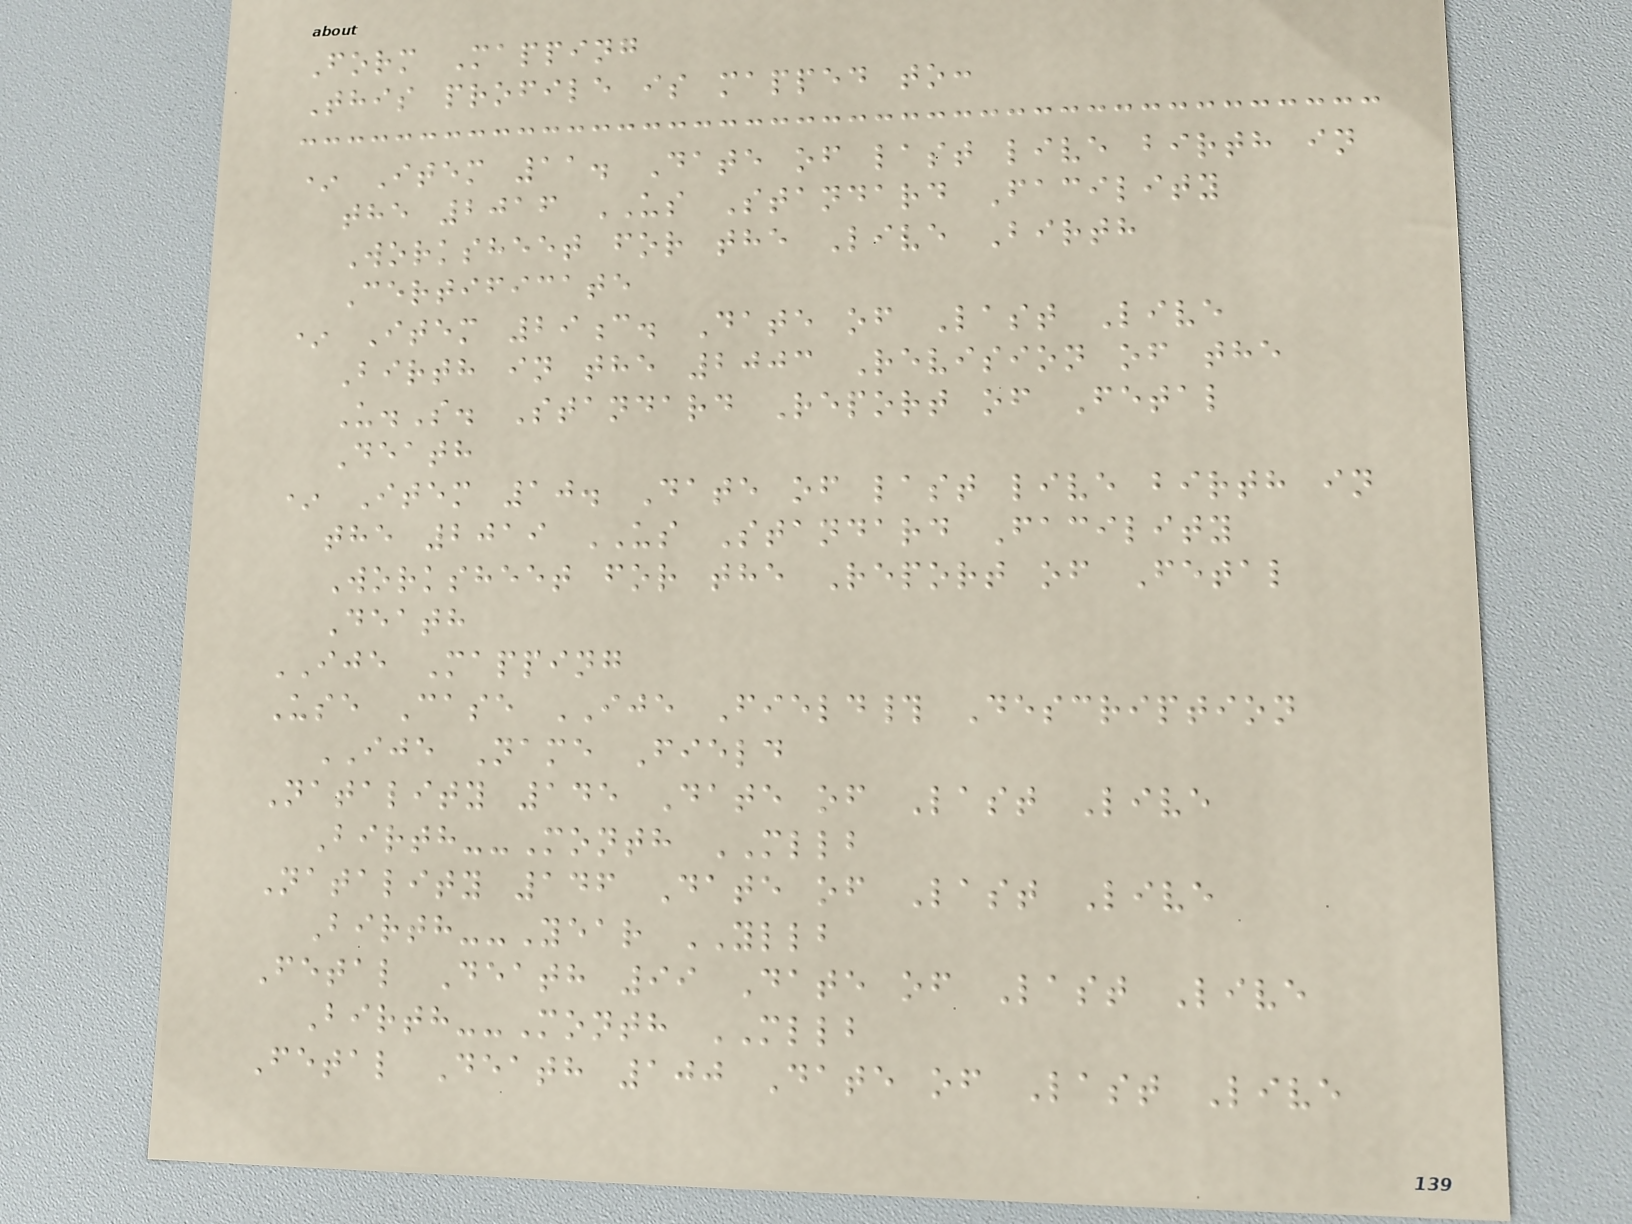Form Mapping
This profile is mapped to:
* Item 11. Date of last live birth in
the 2016 US Standard Facility
Worksheet for the Live Birth
Certificate
* Item 29c. Date of Last Live
Birth in the 2003 Revision of the
U.S. Standard Report of Fetal
Death
* Item 10. Date of last live birth in
the 2019 US Standard Facility
Worksheet for the Report of Fetal
Death
IJE Mapping
Use Case IJE Field# Description
IJE Name Field
Natality 145 Date of Last Live
Birth--Month MLLB
Natality 146 Date of Last Live
Birth--Year YLLB
Fetal Death 99 Date of Last Live
Birth--Month MLLB
Fetal Death 100 Date of Last Live
